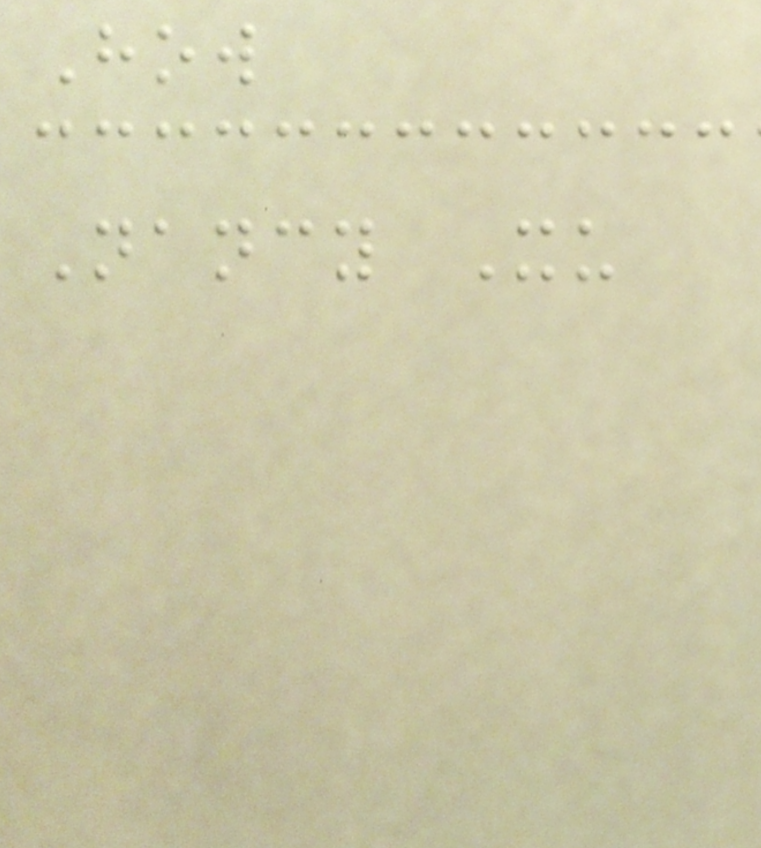How
Nancy Xu
